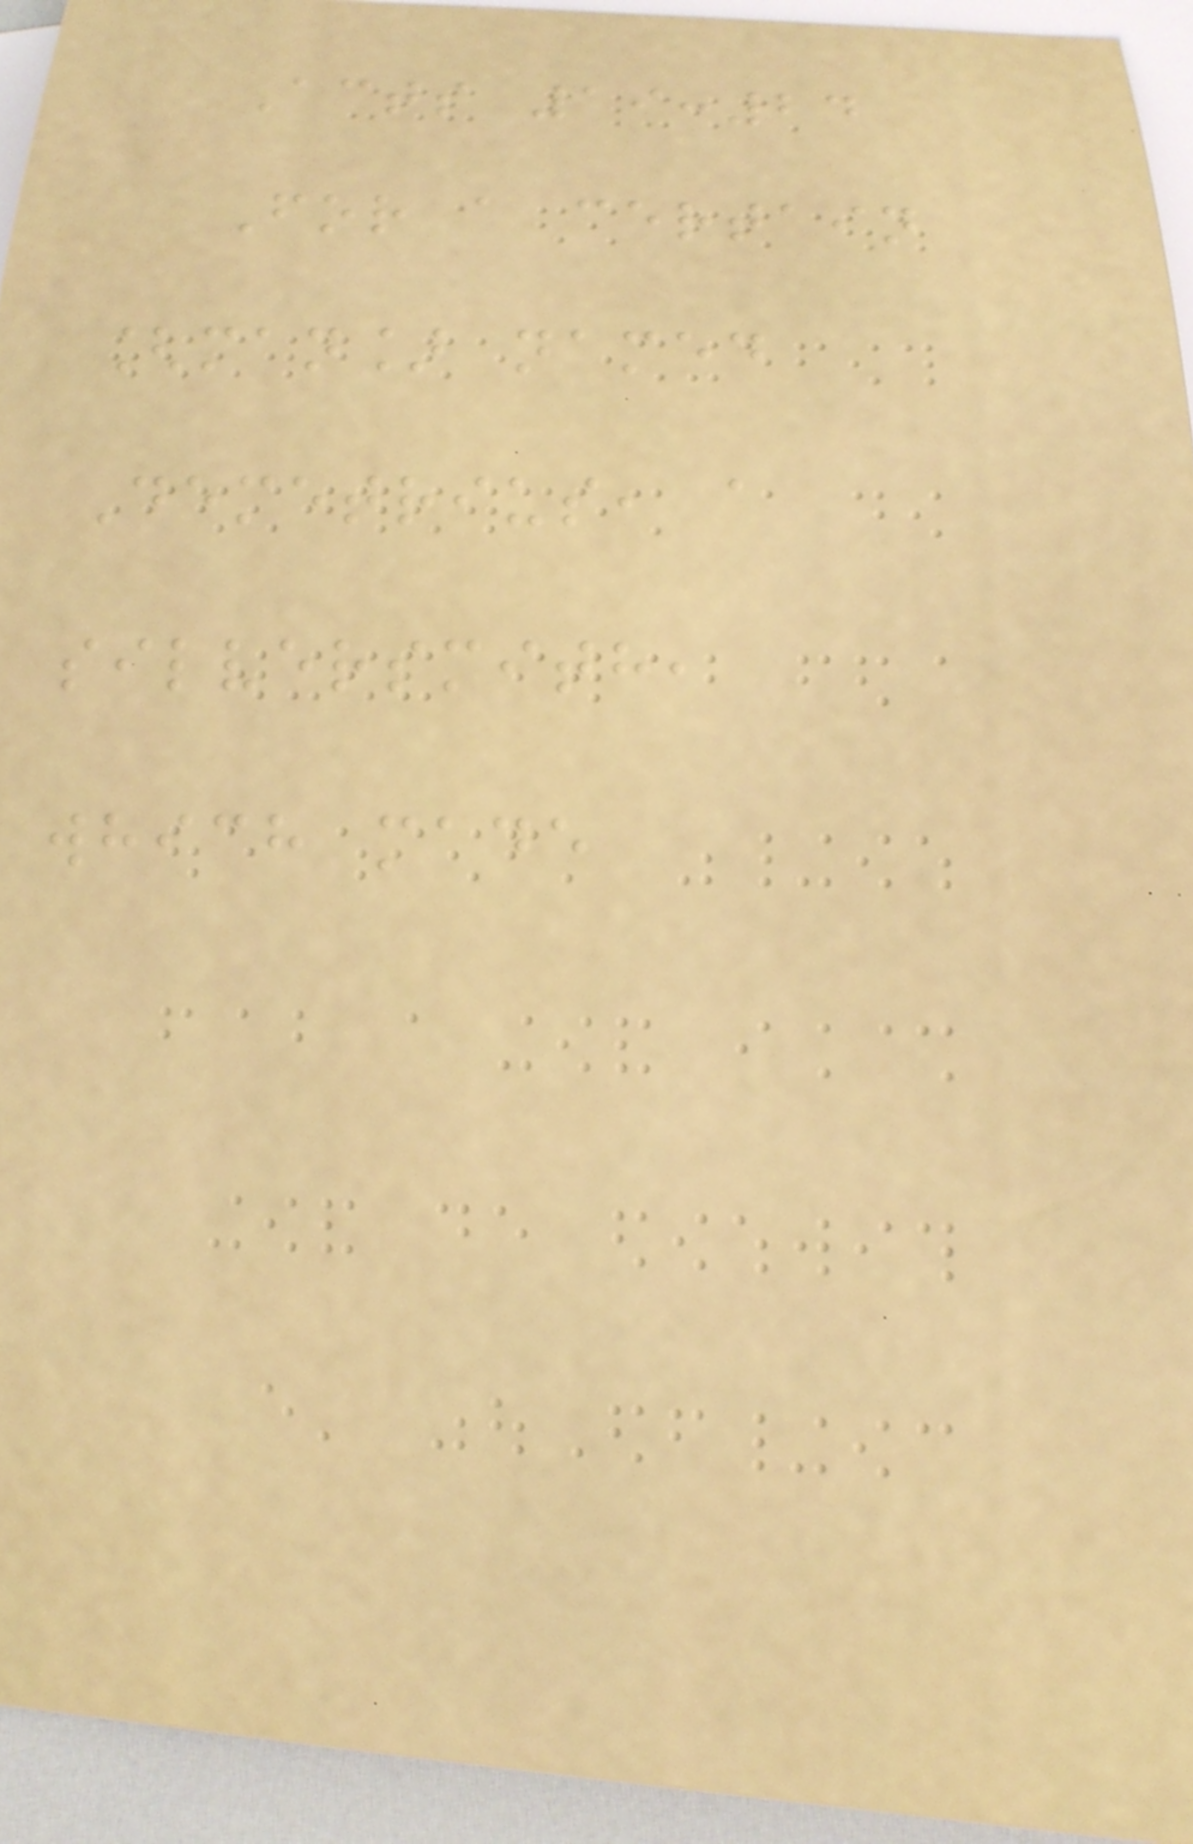Acts 19:24
For a certain
[man] named
Demetrius, a
silversmith,
which made
